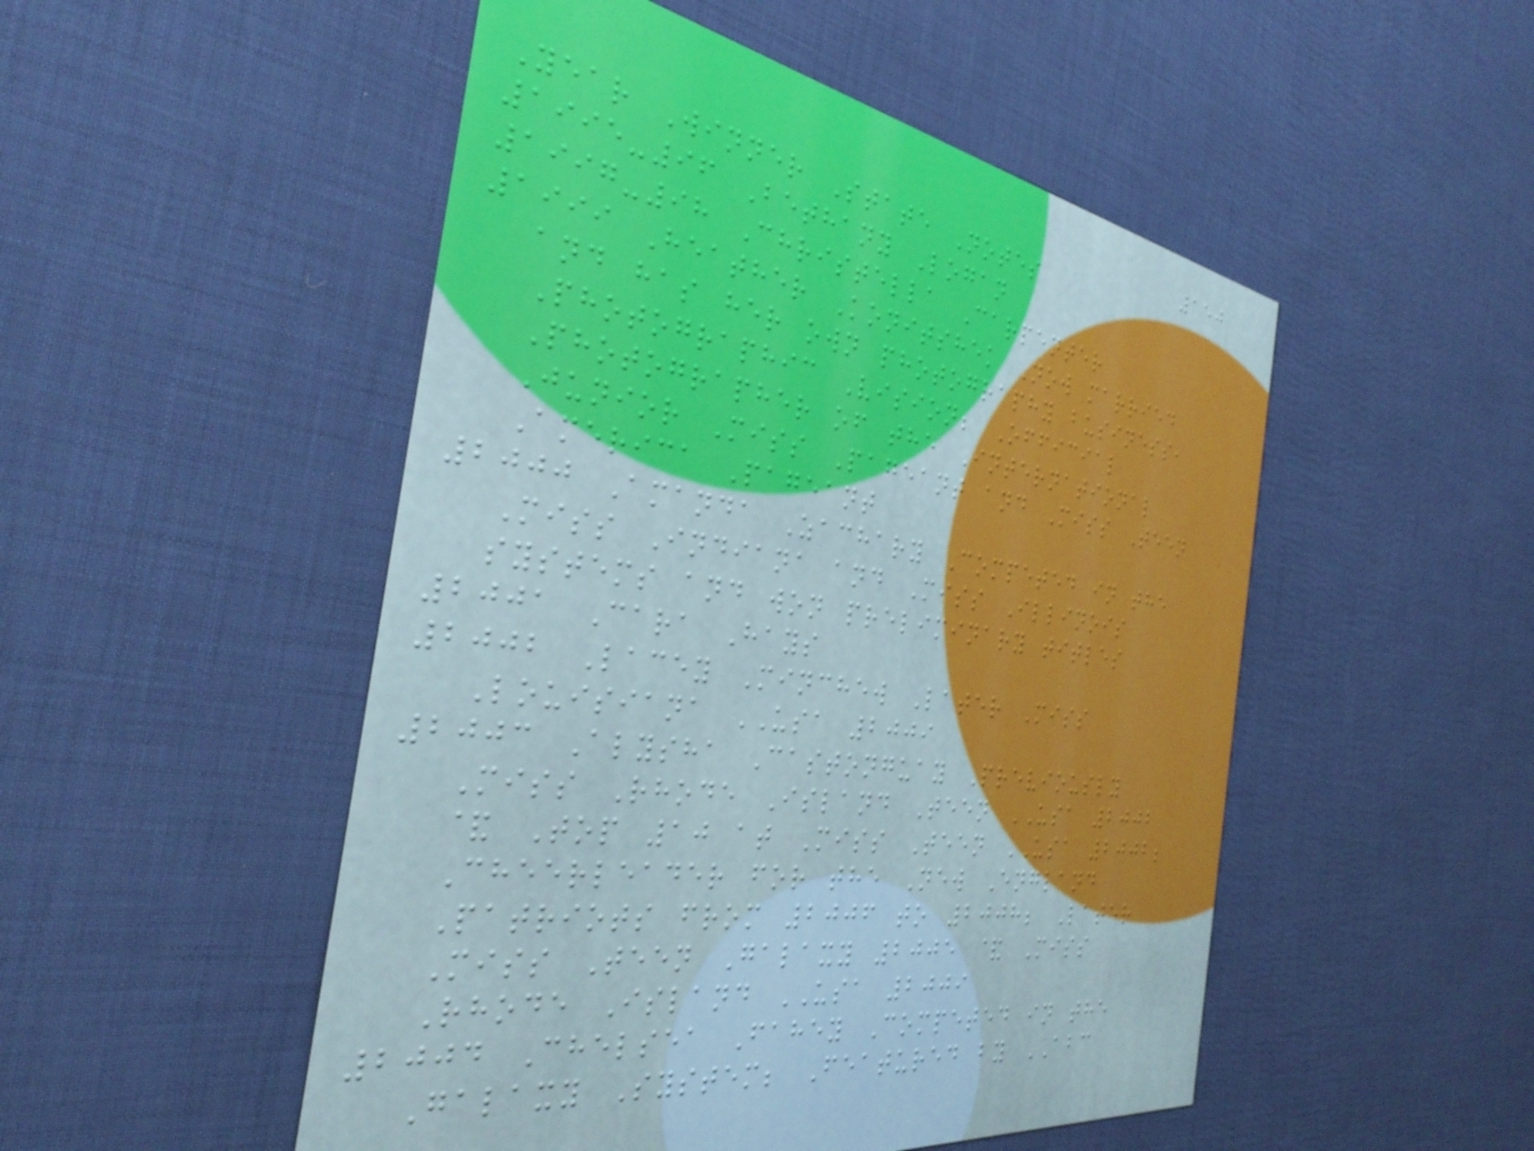150
Year Winner State Notes
1995-96 Bethany Logan
1997-98 Christella Carpenter
1999 Heather Konitshek Now married
and has her own photography business,
Photographic Vision; Official
Photographer of the International
Junior Miss Pageant and Miss Teen
America Pageant
2000 Amanda Zachary Competed in the
Miss Indiana and Miss Illinois
systems and won preliminary titles
2001 Cara Hays
2002 Lacey Minchew Later Miss
Louisiana USA 2009
2003 Alysha Castonguay Previously
Miss Rhode Island Teen USA 2002
& Top 10 at Miss Teen USA 2002;
Cheerleader for the New England
Patriots from 2006 to 2008; Later
Miss Teen Galaxy 2005 & Miss
Rhode Island USA 2009
2004 Chelsea Fahey Competed in the
Galaxy System; Featured by ABC
